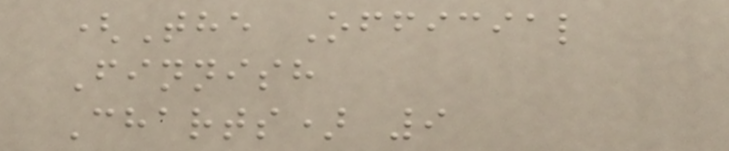(The Official
Finnish
Charts) 9
